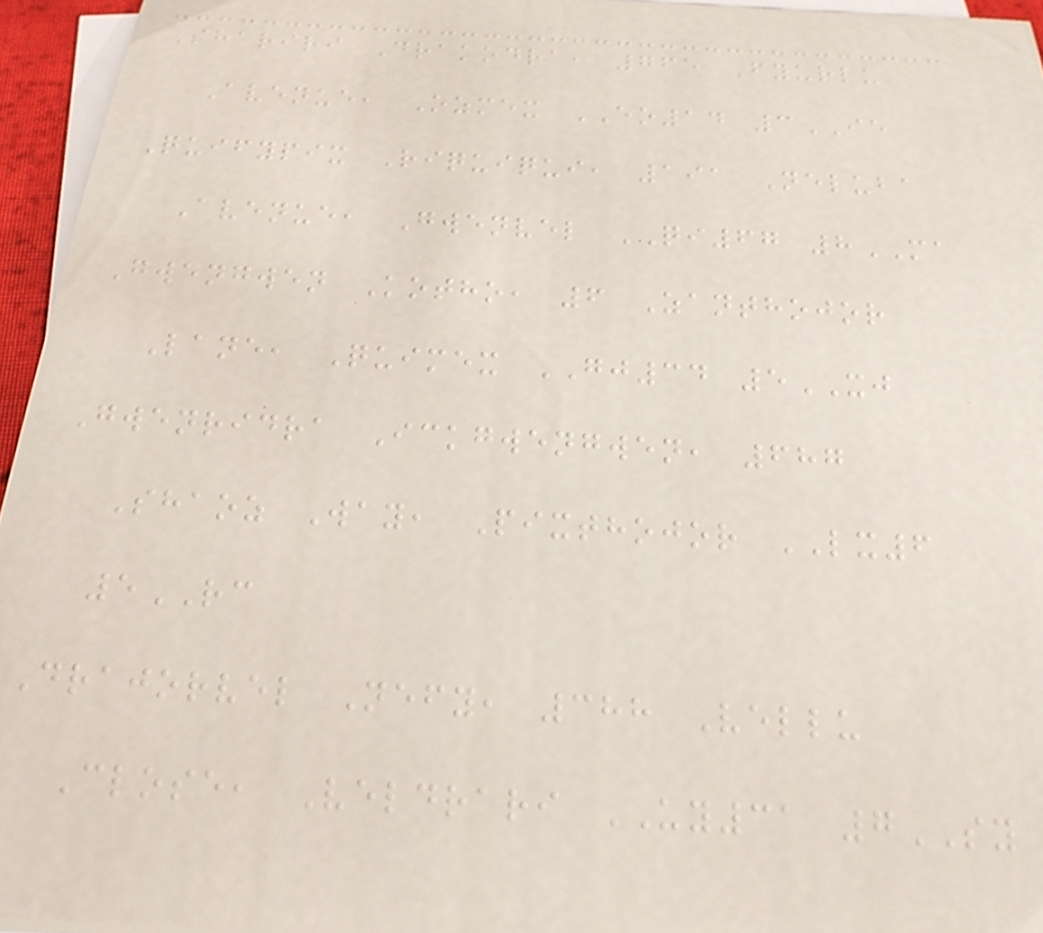Shariri Drakodra, 765 Fyurlu
Avenue, Ozmex EO14 3IE
Quifypix Riquiqui, 191 Neluba
Avenue, Gwenvel QI67 8MA
Gwengwen Kotho, 6 Zanthojor
Lane, Quimex GJ34 5XJ
Gwenridra Ickgwengwen, 687
Shaoz Way, Pixthojor LX6
5RC
Drajorvel Nefy, 388 Vellu
Close, Veldrari UY31 7SY
